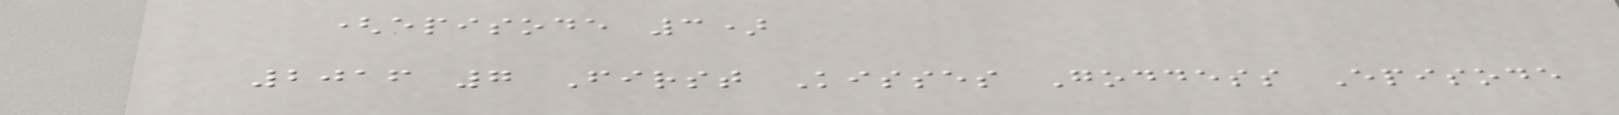(episode 3)
2016 7 First Kisses Goddess Episode
